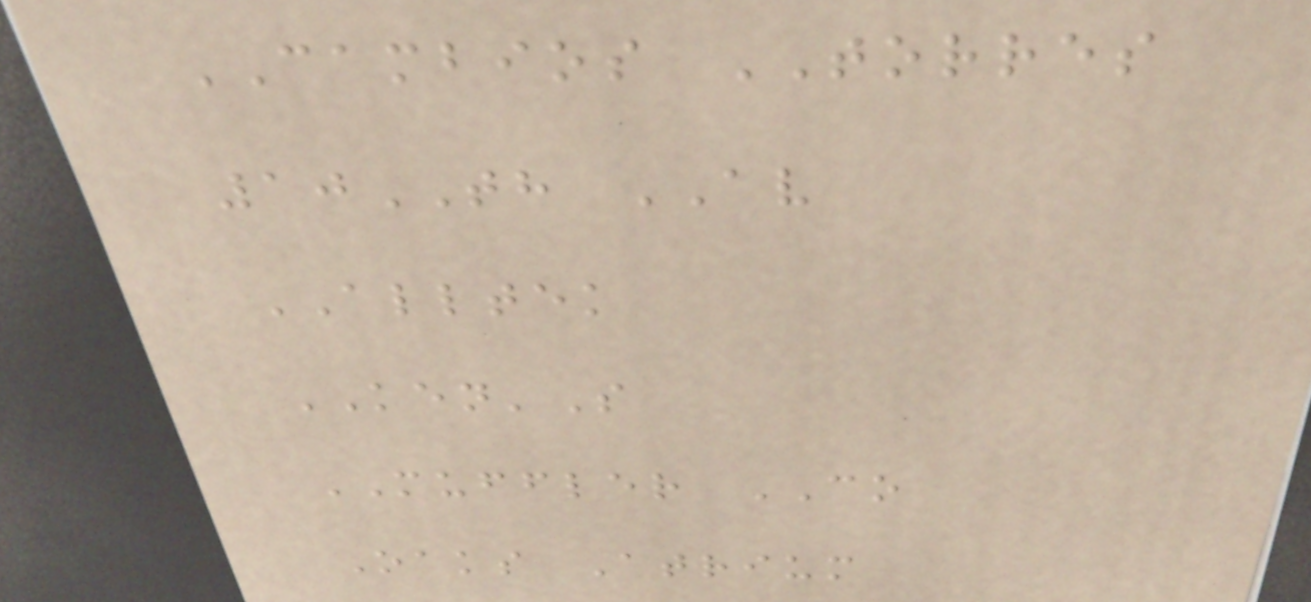CAMBIOS TORRES
10TH AV
ALLTEK
KEN'S
MUFFLER CO
Oaks Atrium
